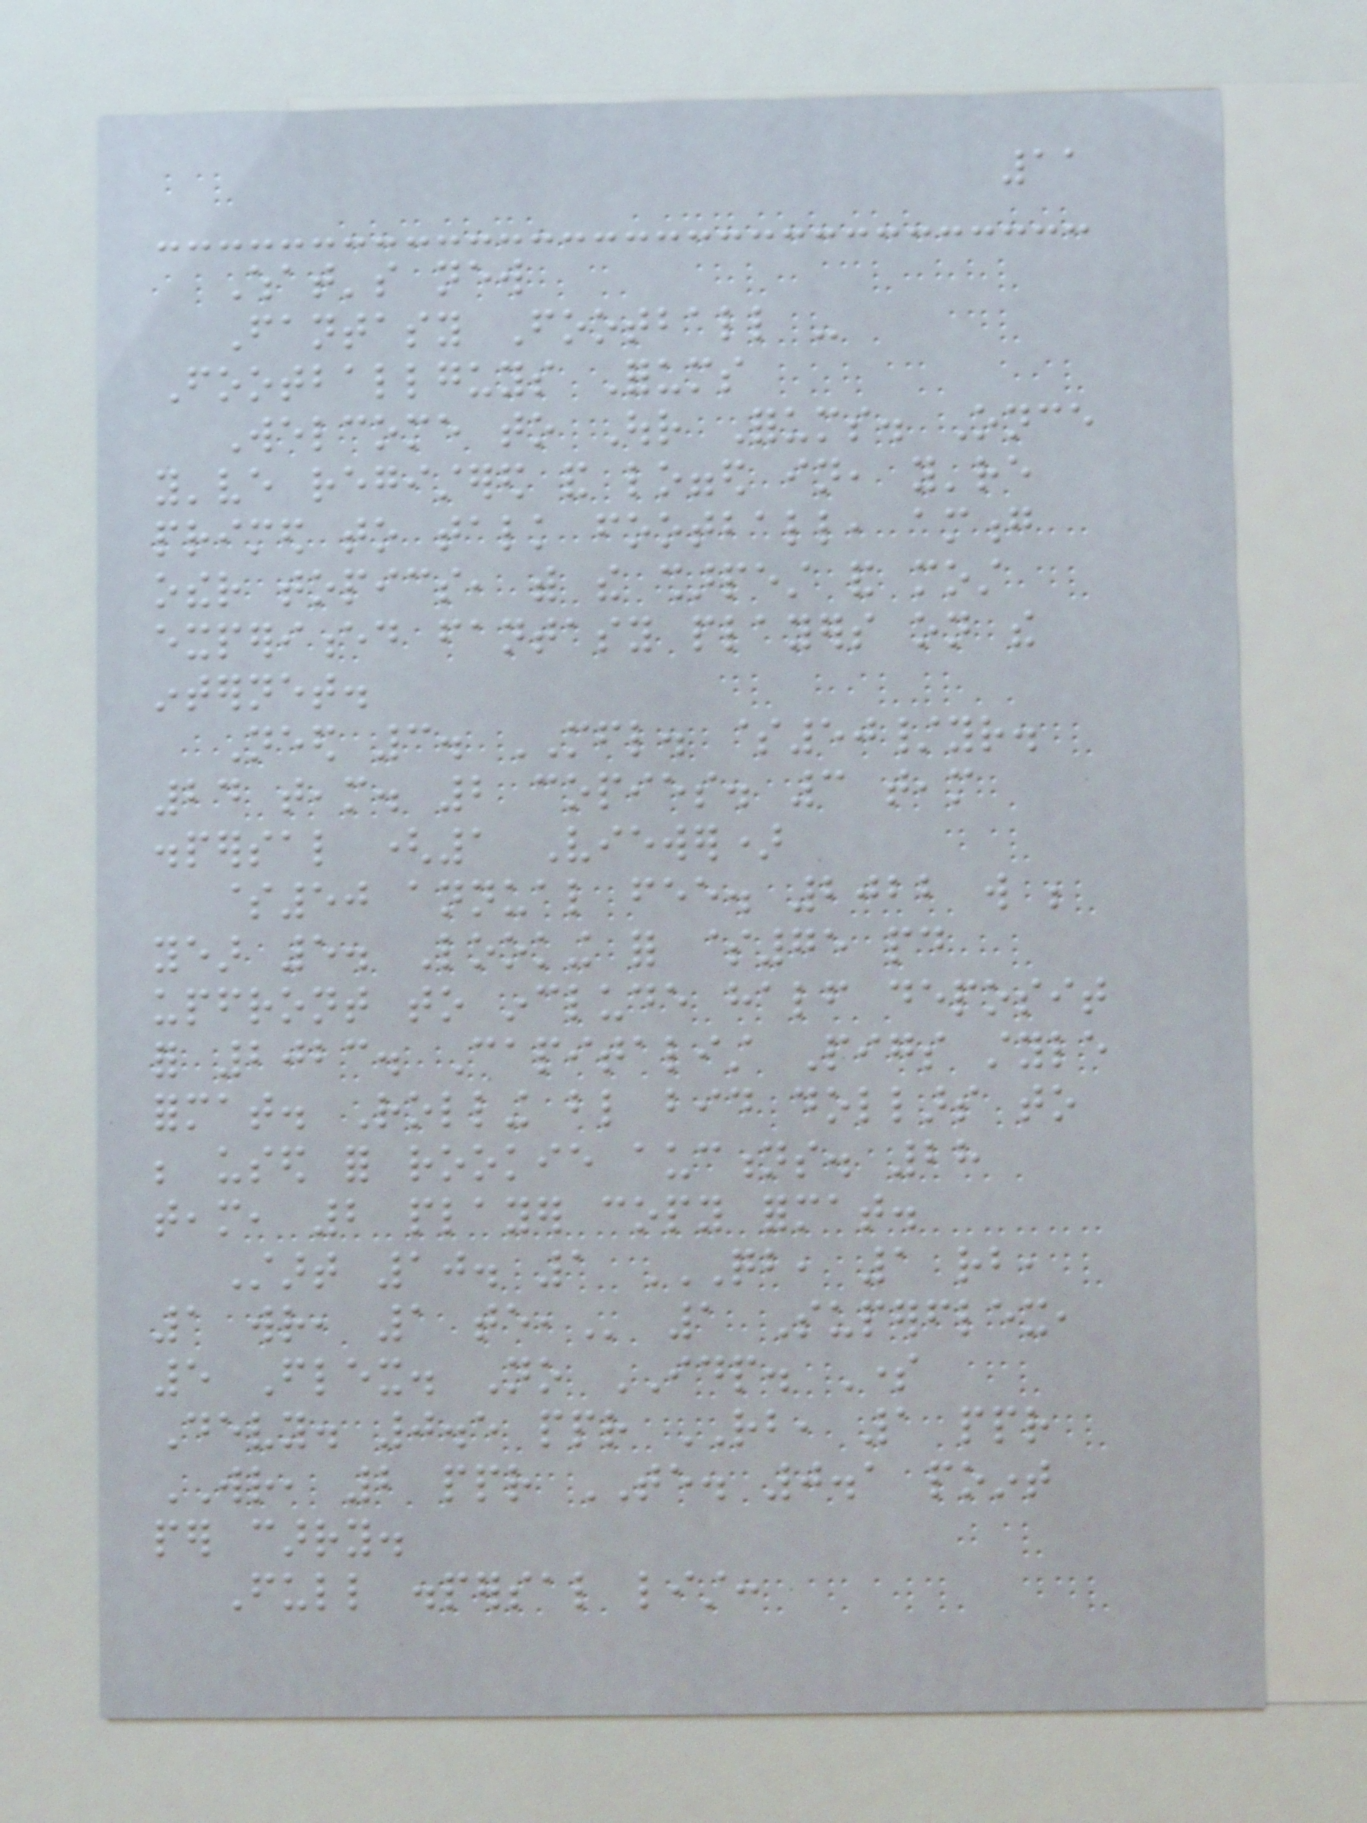11
What's new
Fantasy Football -
Footballguys Forums
Welcome to Our Forums. Once
you've registered and logged in, you're
primed to talk football, among
other topics, with the sharpest and most
experienced fantasy players on the
internet.
Need 3. MFL. $50/yr.
24 team. 2 copies. 3 team
dispersal (1 Viewer)
$50 annual fee. 2022 will be
year 5. Looking for $75 paid
upfront to include half deposit
for 2023. Capitalist Pigs style
format. Rolling blind bid dollars to
be used for rookie auctions. 28
team, 2 player copy format.
Start 10. 1 QB, 1 RB,
1 WR, 1 TE, 1 Superflex,
5 Flex. No IDP. Some
Devy. 0.5 ppr RB, 1 ppr
WR, 2 ppr TE. 0.1 point
per carry.
Full dispersal list:
